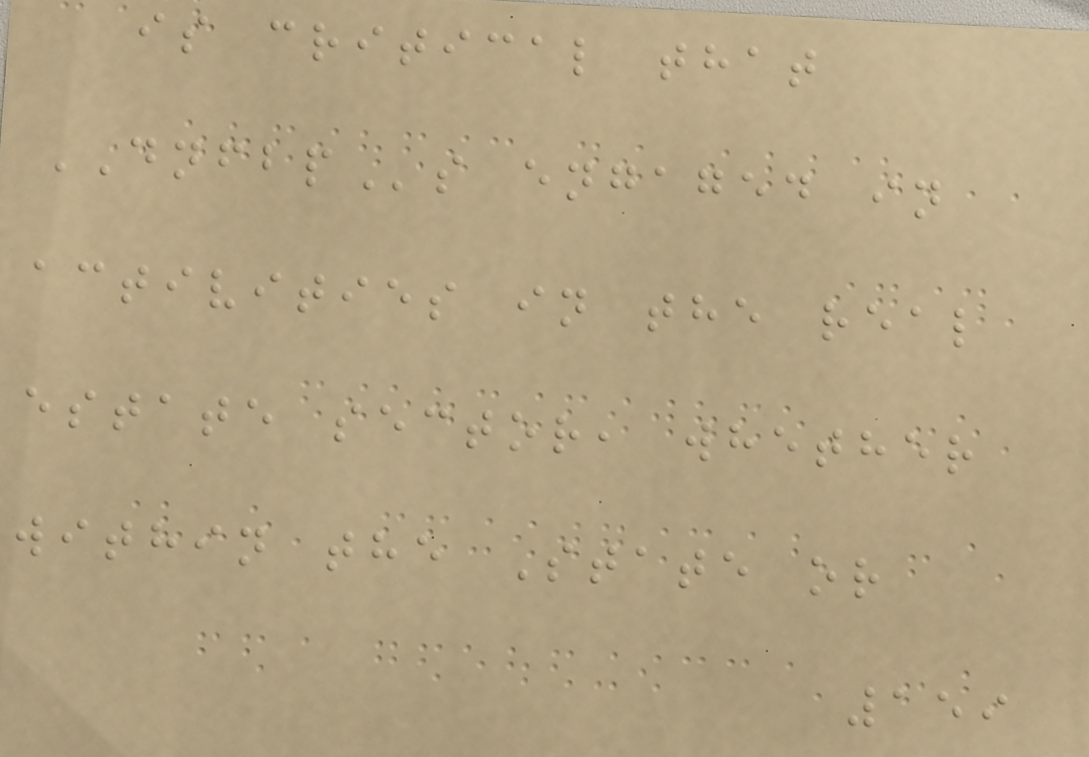is critical that
DNFBPs engaged in
activities in the real
estate sector, whether
within the State or
159
